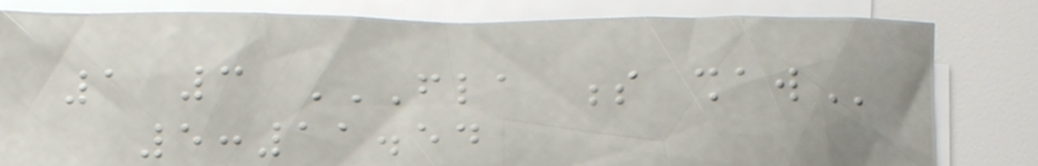1 3 FLA S SHAW
5:11.54
